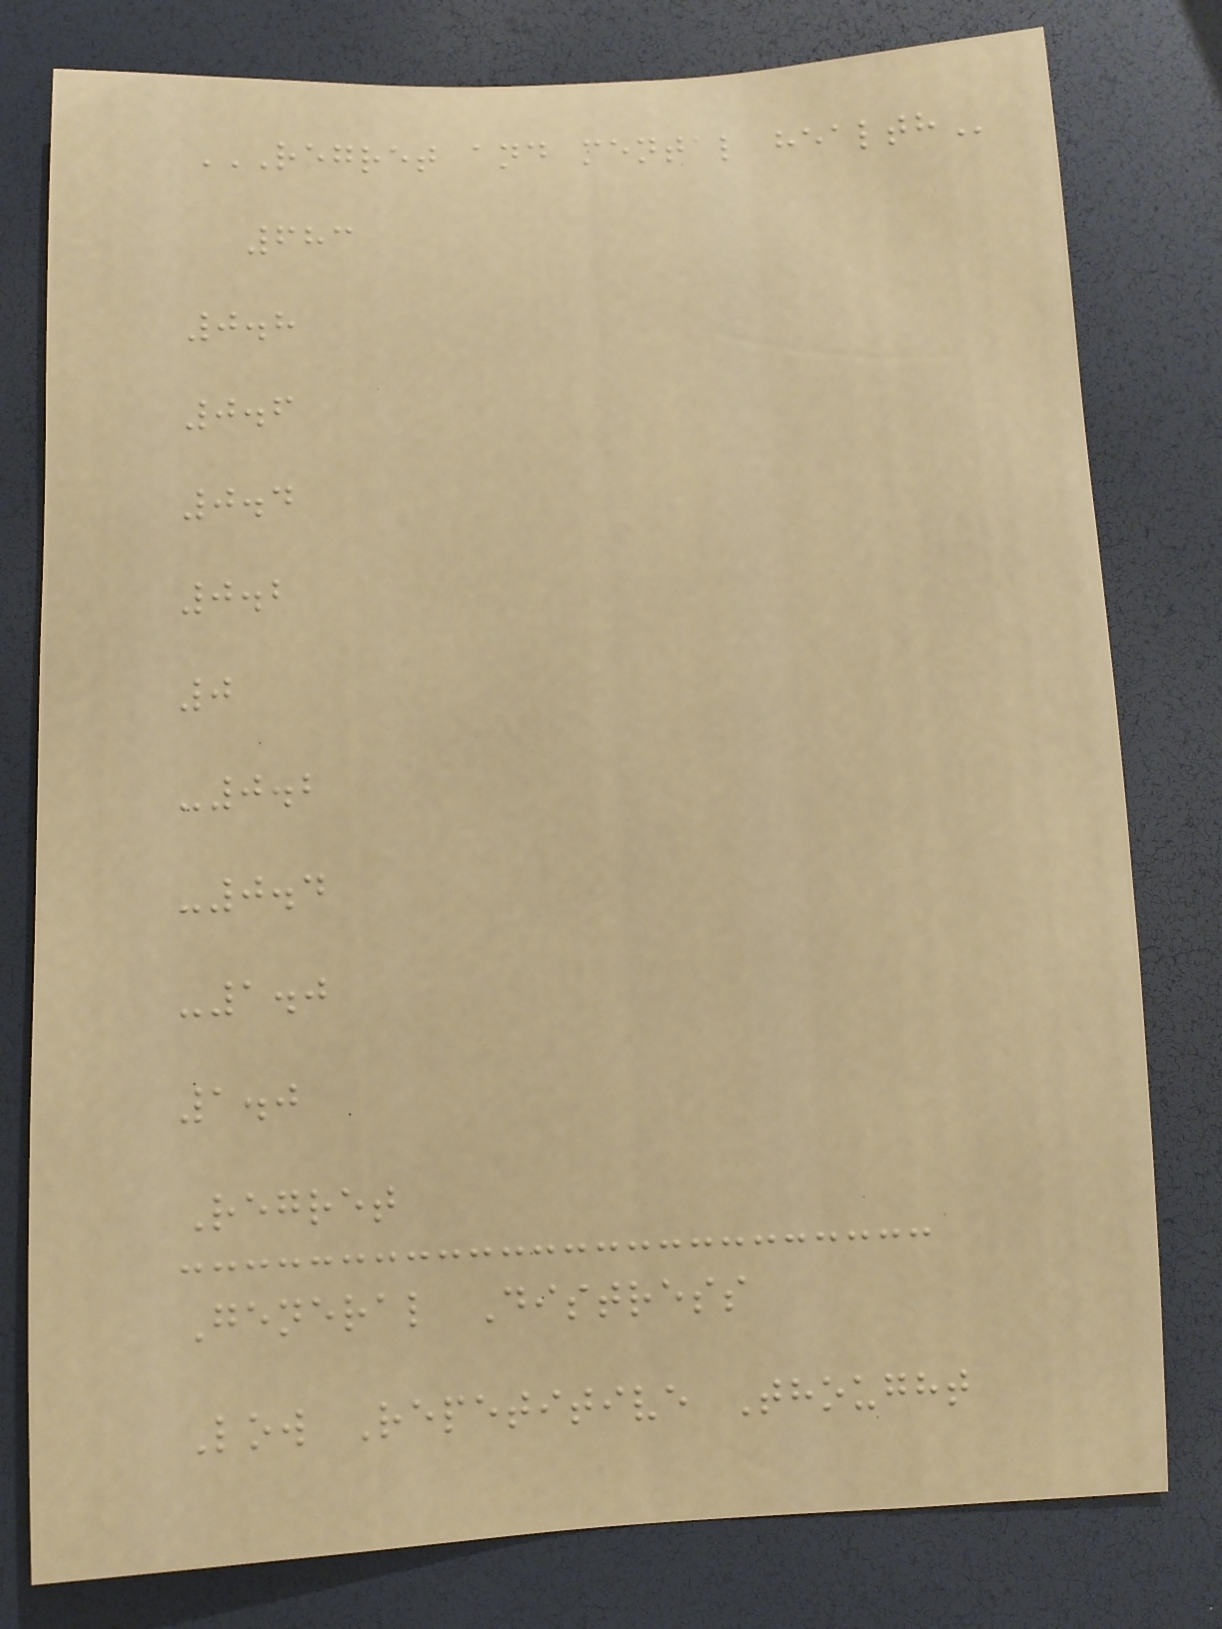REGRET AND MENTAL HEALTH
683
0.8
0.6
0.4
0.2
0
-0.2
-0.4
-1.0
1.0
Regret
General Distress
Low Repetitive Thought
